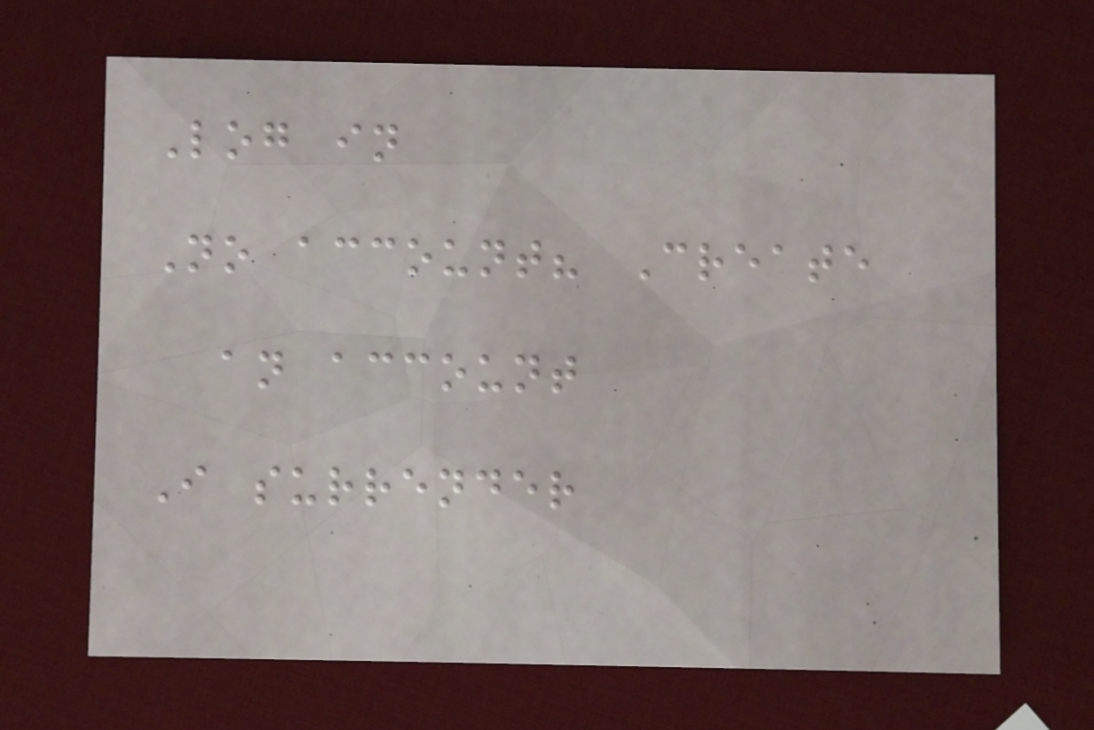Log in
No account? Create
an account
I surrender
